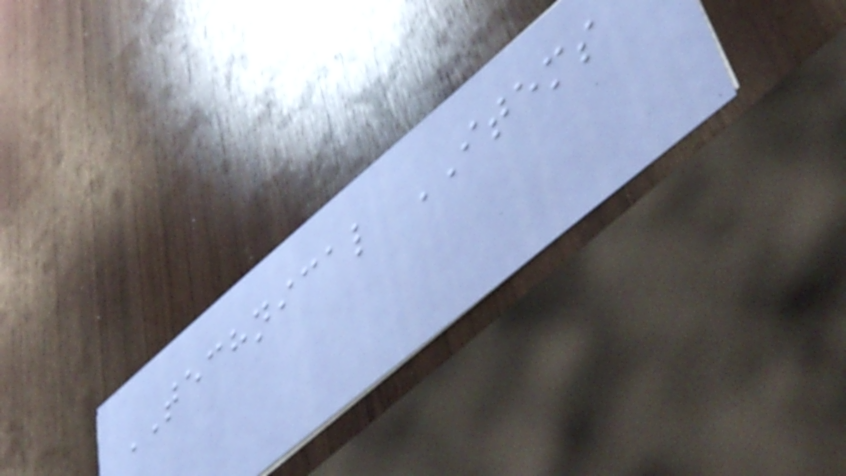TECHNICAL ITEMS
